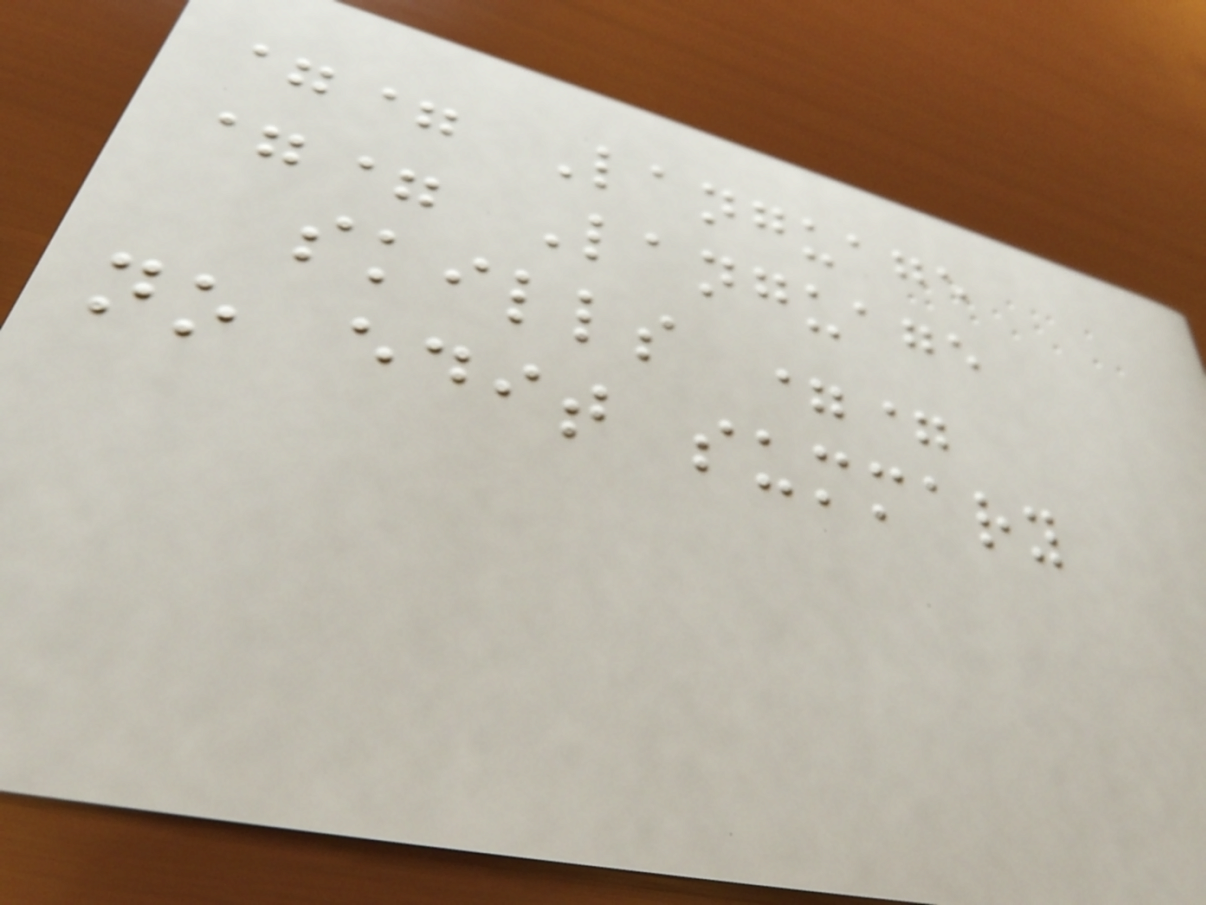== Language
== Language
skills ==
no edit summary
